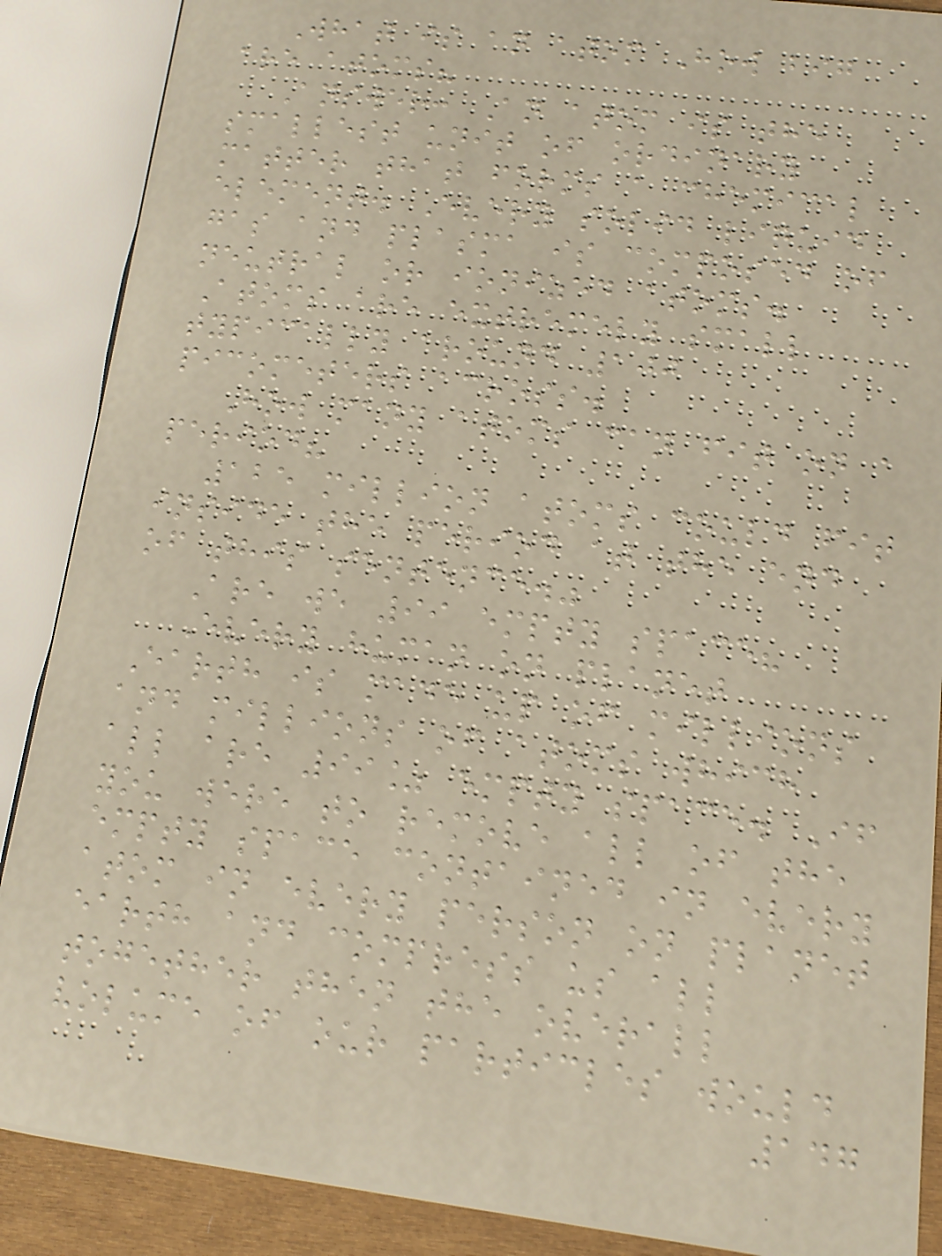What is an atom How big
are atoms?
Answer: An atom is the
smallest unit of ordinary
matter that forms a chemical
element. Every solid liquid
gas and plasma is composed of
neutral or ionized atoms.
Atoms are extremely small
typically around 100
picometers across.
How many atoms can fit on a
period?
125 million atoms could fit
inside the period at the end
of this sentence."
Are we 99 empty space?
Every human on planet
Earth is made up of millions
and millions of atoms which
all are 99% empty space. If
you were to remove all of the
empty space contained in every
atom in every person on planet
earth and compress us all
together then the overall
volume of our particles would
147
